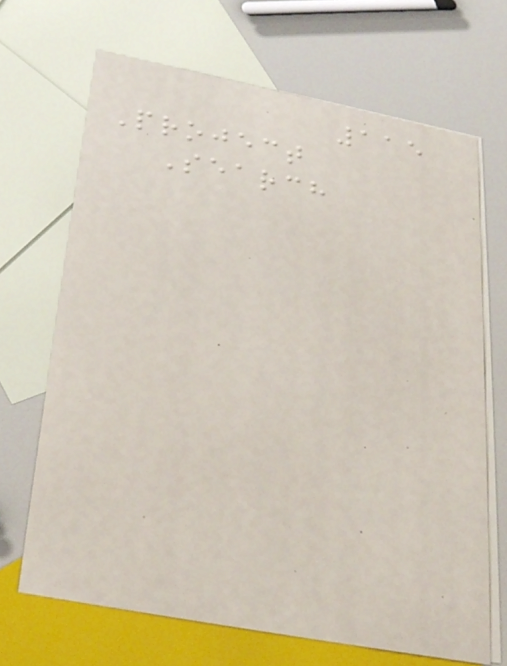115
Project
Search
